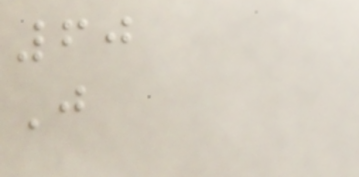60
J
